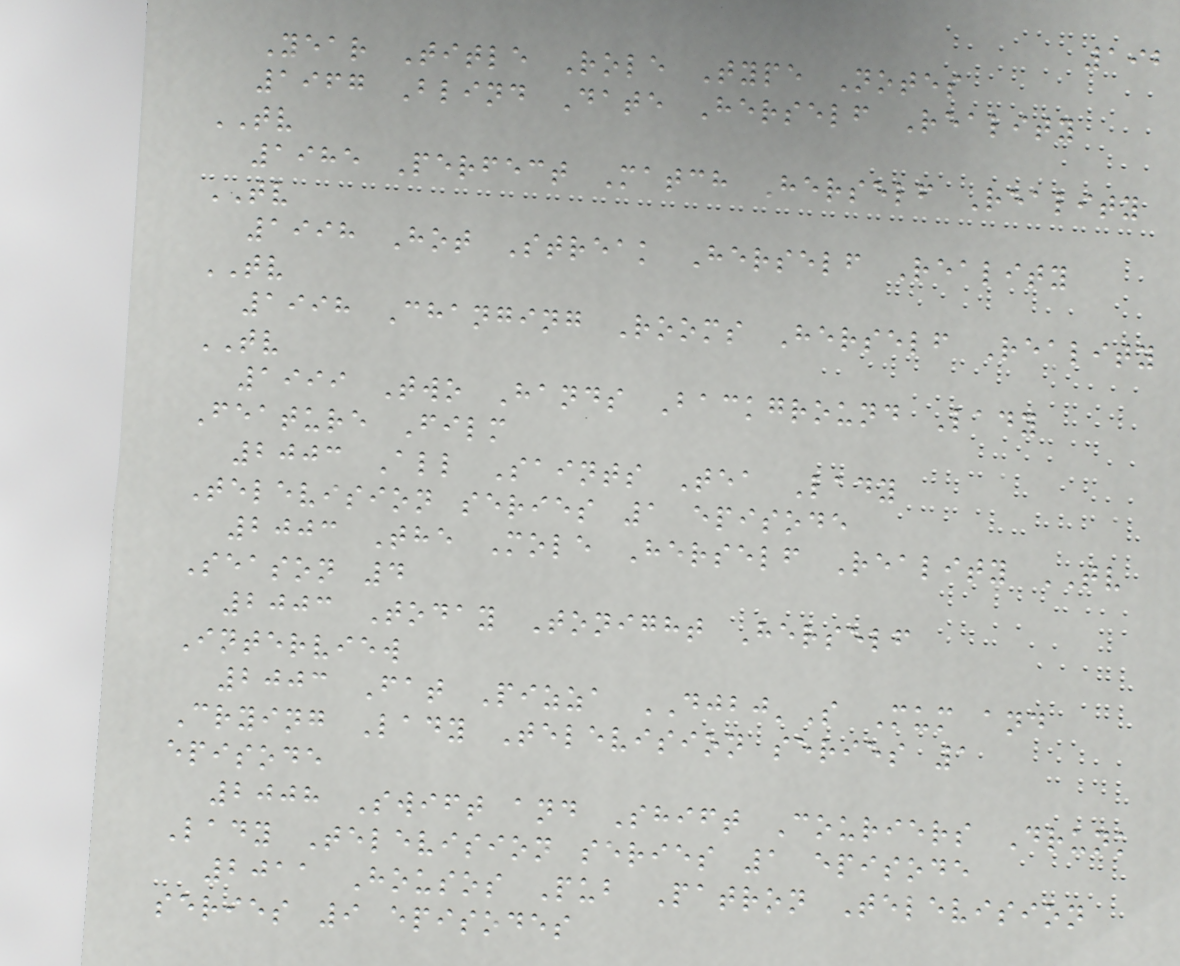192
Year Title Role Type Notes
1967 Blind Date Herself Reality
TV
1985 Perfect Match Herself Reality
TV
1998 Hot Streak Herself Reality
TV
1998 Changing Rooms Herself Reality
TV
1999 Two Hands Background Lady
Feature Film
2003 All Saints Tea Lady
Television series 1 episode
2003 The Mole Herself Reality TV
Season 4
2003 Today Tonight Herself
Interview
2003 Fat Pizza DJBJ'S Mum and
Crying Lady Television series 1
episode
2008 Swift and Shift Couriers Drunk
Lady Television series 1 episode
2011 Housos Pub Patron Television
series 9 episodes
